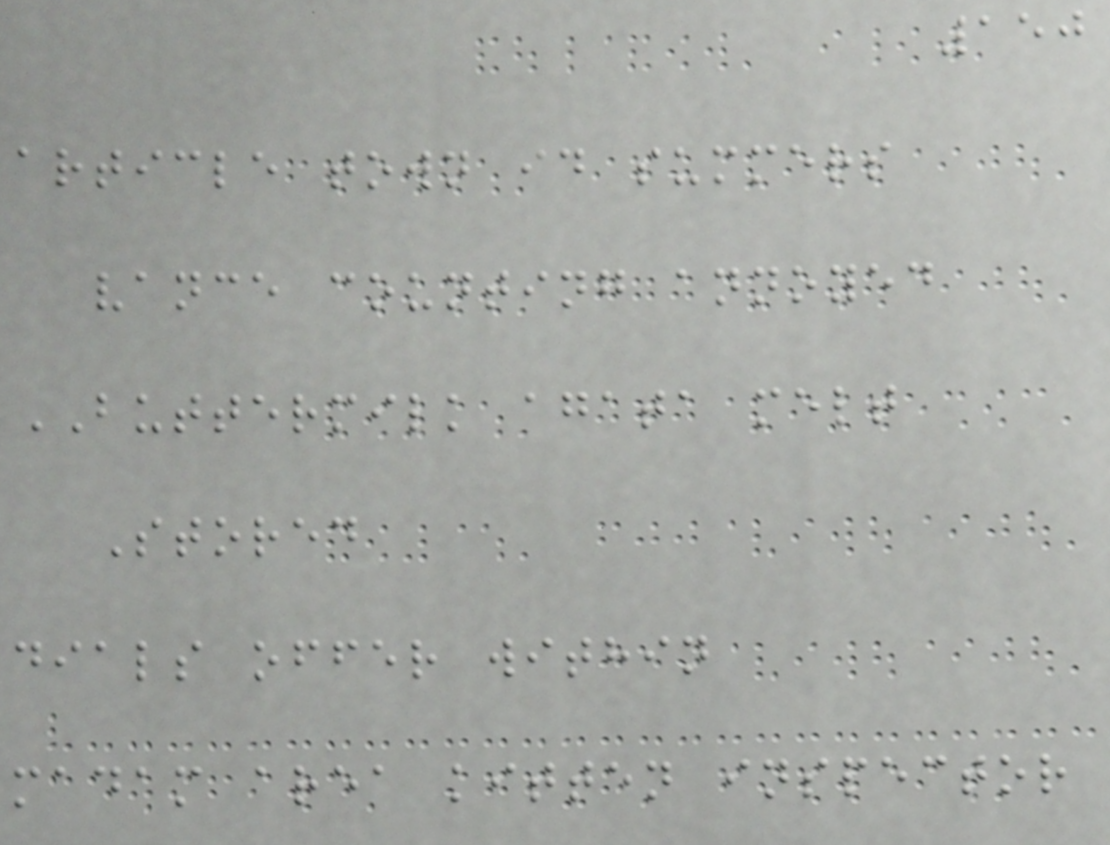150
article town id summers
vance counting annoyed
BUTTERMILK agata melt
Stored
dials offer within
madam area kitten inspector
